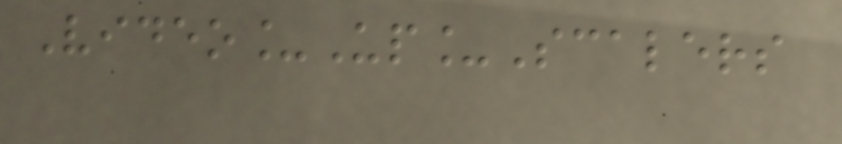Video_Up_Scalers
